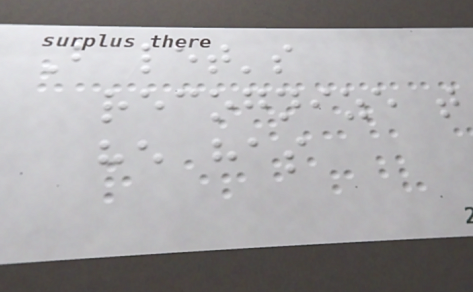But let's
recognize that
he has
